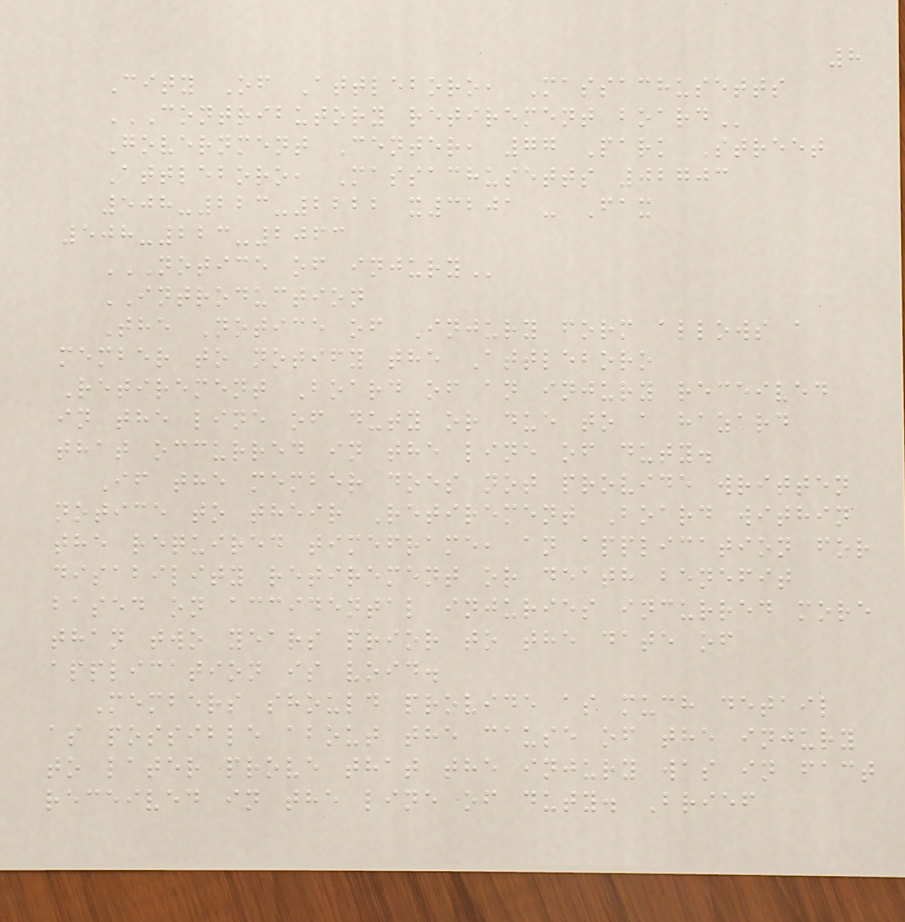8
City Of Attleboro, Massachusetts
CONTRIBUTORY RETIREMENT BOARD
Government Center, 77 Park Street
Attleboro, Massachusetts 02703
508-223-2222 x3201 - Fax
508-223-2063
NOTICE OF INJURY
INTRODUCTION
The Notice of Injury form allows a
member to notify the Attleboro
Retirement Board of an injury received
in the line of duty or due to a hazard
that occurred in the line of duty.
If the member does not provide written
notice to their Retirement Board within
the required timeframe, an application for
disability retirement or death benefit
based on accidental injuries incurred more
than two years prior to the date of
application is void.
Members should provide as much detail
as possible about the cause of the injury
to later prove that the injury was in fact
received in the line of duty. Brief
